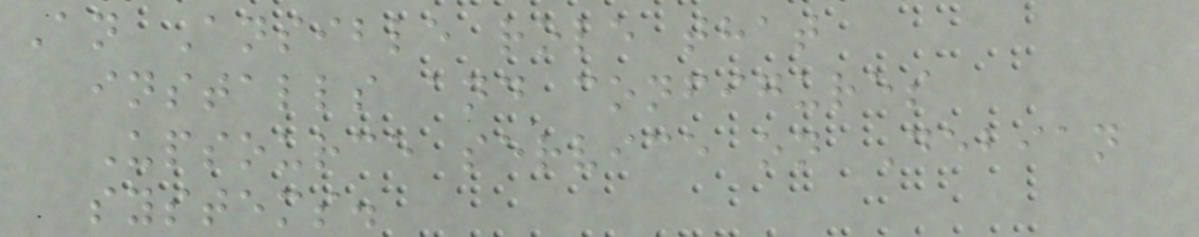An Ansible role that
installs and configures
Upsource service on Debian
systems.
